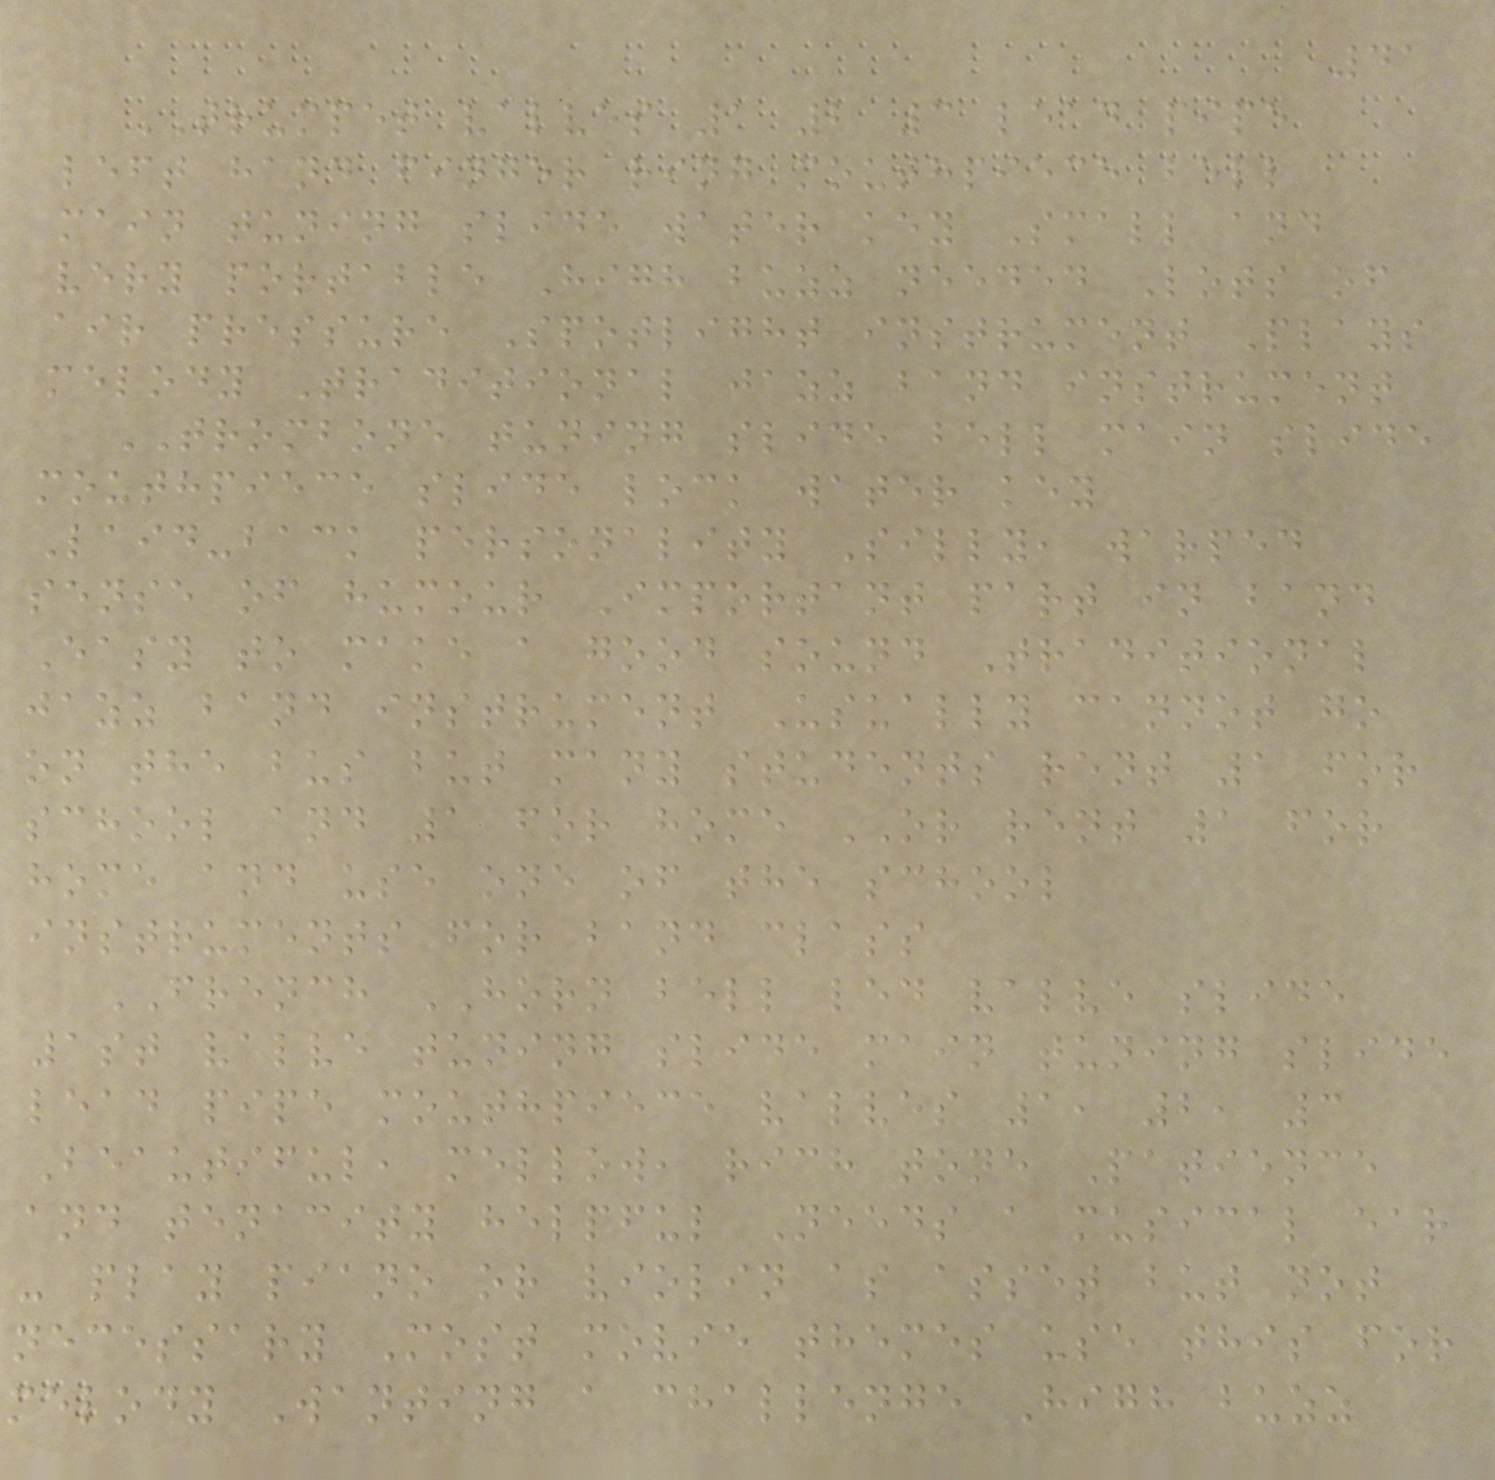41
TRUMPET valves 1 2 3 lead pipe
left hand finger ring mouthpiece bell
main tuning slide water key Small and
very portable High buzz needed Lots of
air pressure Spotlight instrument Plays
melody Traditional jazz band instrument
TROMBONE tuning slide bell main slide
mouthpiece slide lock water key
Laid-back personality Silly, warped
sense of humour Important part in band
Easy to make a good sound Traditional
jazz band instrument Usually cannot go
on the bus but many students rent 1 for
school and 1 for home OR rent 1 for
home and use one of the school
instruments for band class
FRENCH HORN bell led valve slide
1st valve tuning slide main tuning slide
lead pipe mouthpiece valves 1, 2, 3
Beautiful, mellow, rich tone Patience
and tenacity helpful Needs a musical ear
- play piano or violin as asset but not
necessary Most movie themes use this for
melody Wanting a challenge High buzz
